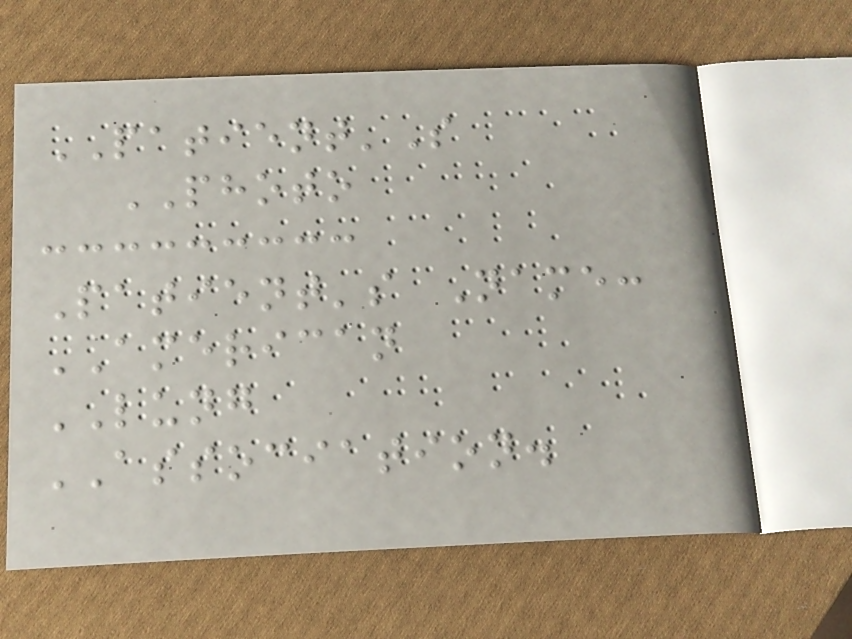PATIENT'S
PHOTO
Patient's Name:
AMERICAN
LUNG
ASSOCIATION.
